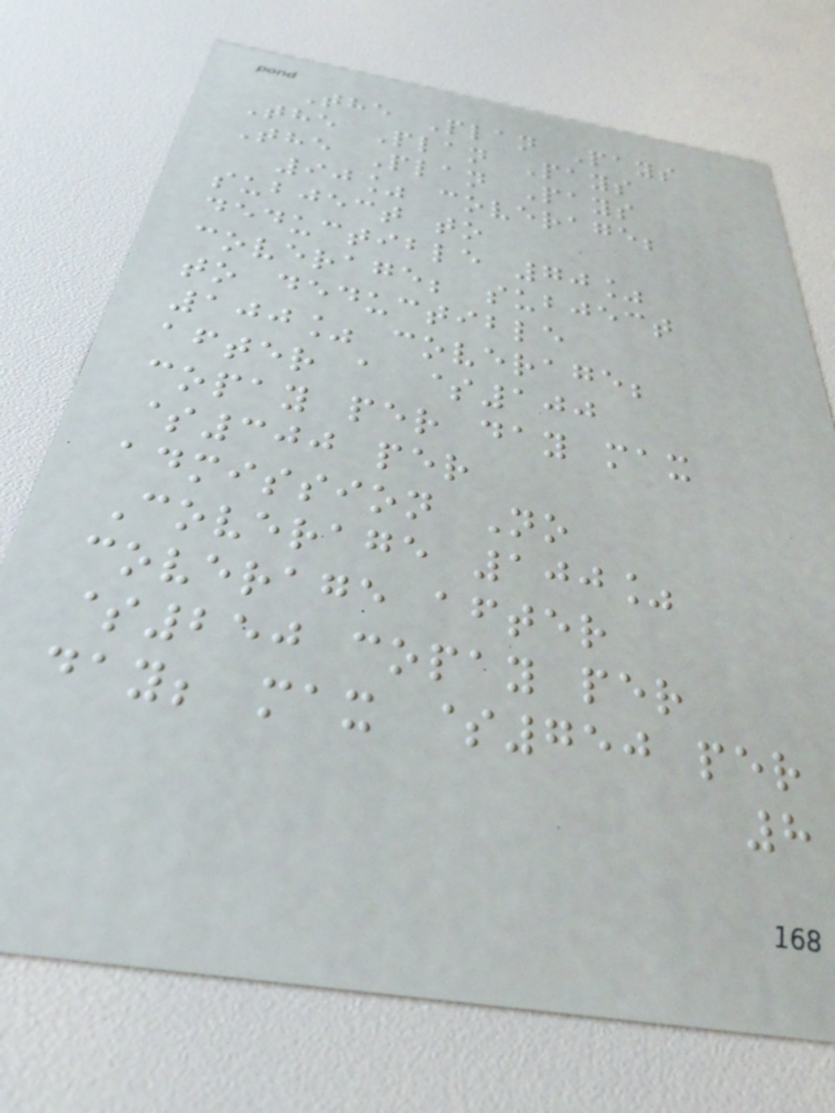The Plan Pays
The Plan Pays
The Plan Pays
90% coverage;
subject to
deductible 70%
coverage; subject
to deductible
100% coverage;
after a $100
copay per day max
$300 per
admission No
Coverage 100%
coverage after
$250 copay per
day; max $750 per
8
